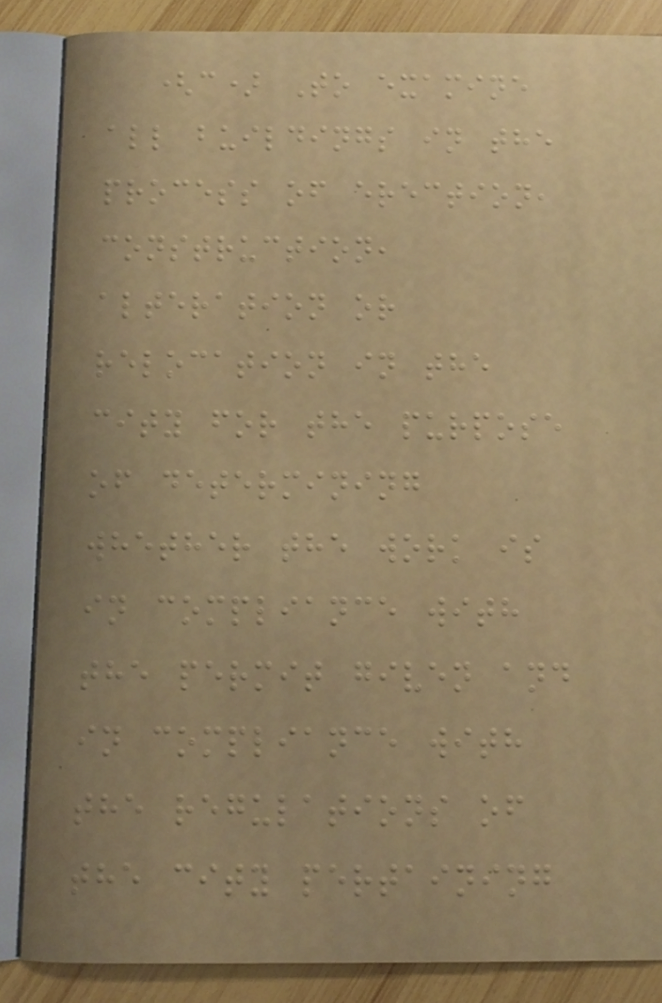(c) To examine
all buildings in the
process of erection,
construction,
alteration or
relocation in the
city for the purpose
of determining
whether the work is
in compliance with
the permit given and
in compliance with
the regulations of
the city pertaining
